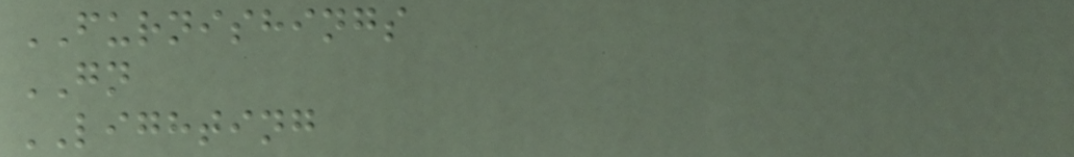FURNISHINGS
GN
LIGHTING
